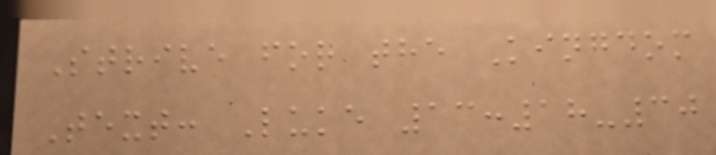Strive for the Kingdom
Text: Luke 13:18-30
